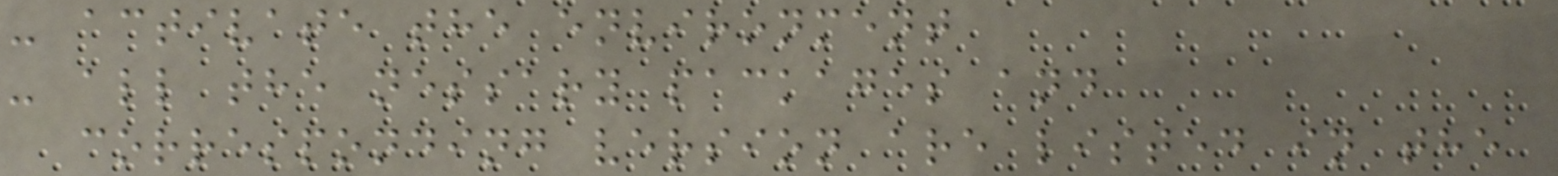- activate the environment
- all the nessary packages and
corresponding version are listed in the
